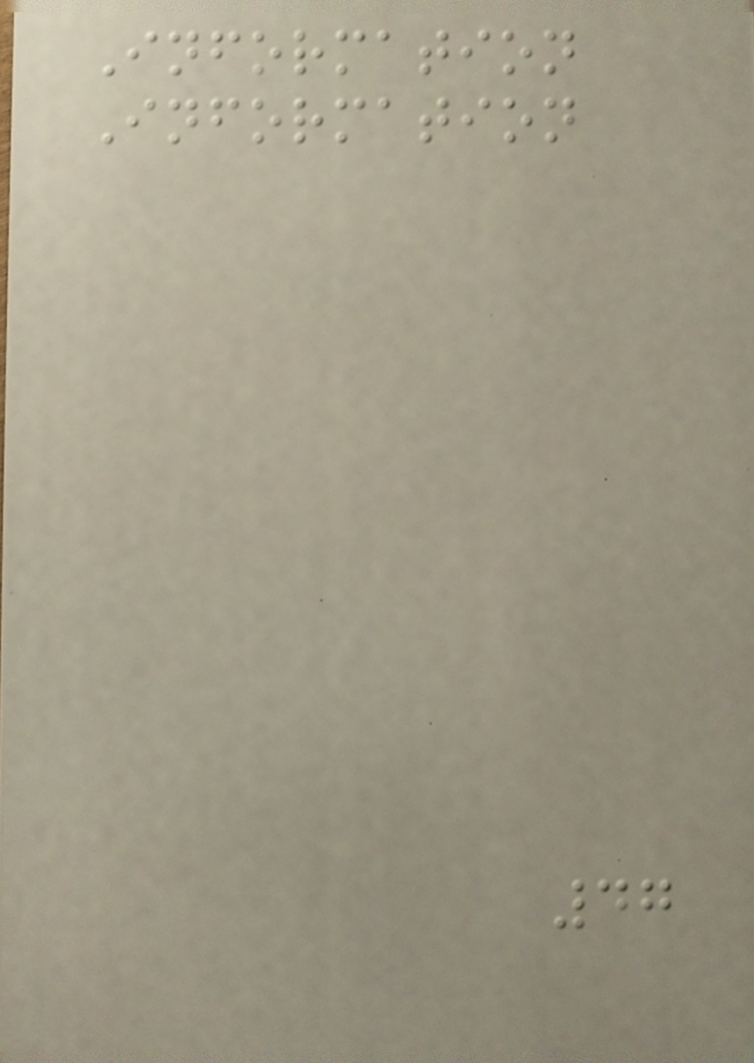Information
Information
47
